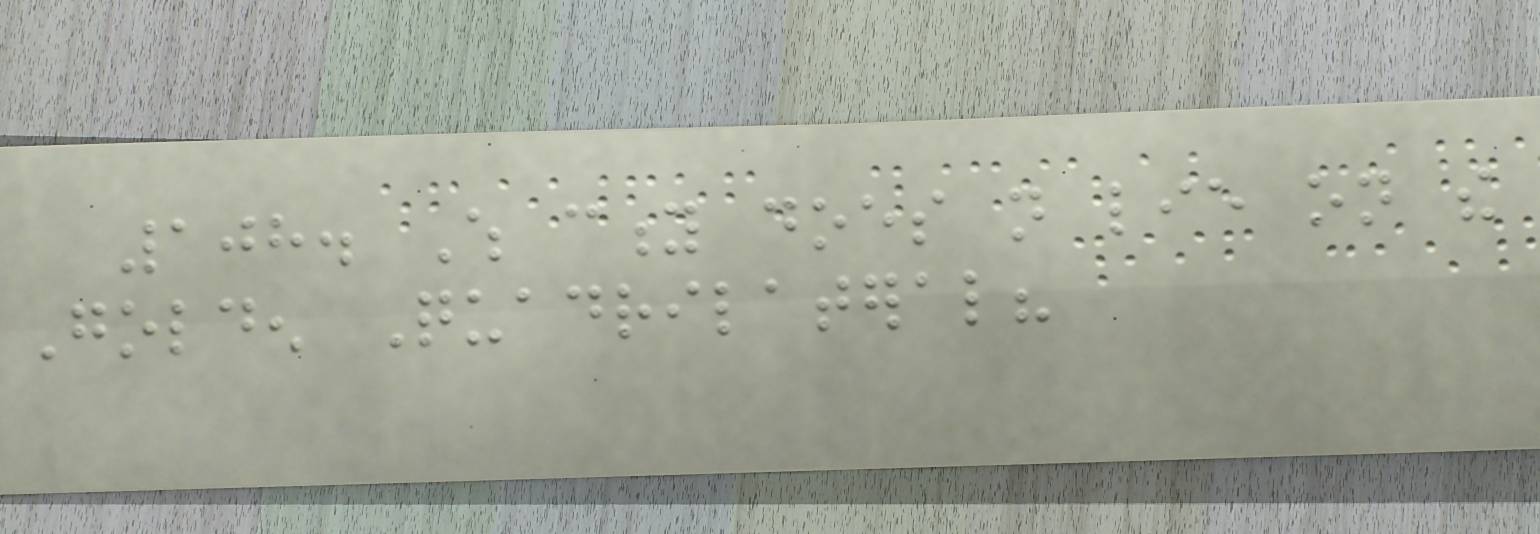108. Which city does not lie on the
Golden Quadrilateral?
